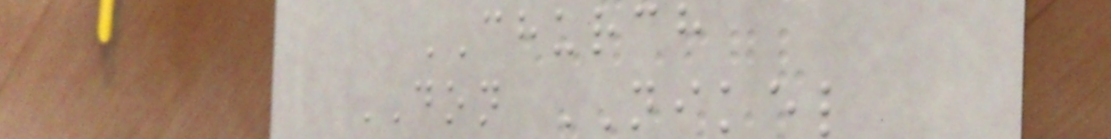CHURCH
DON NIKEL
